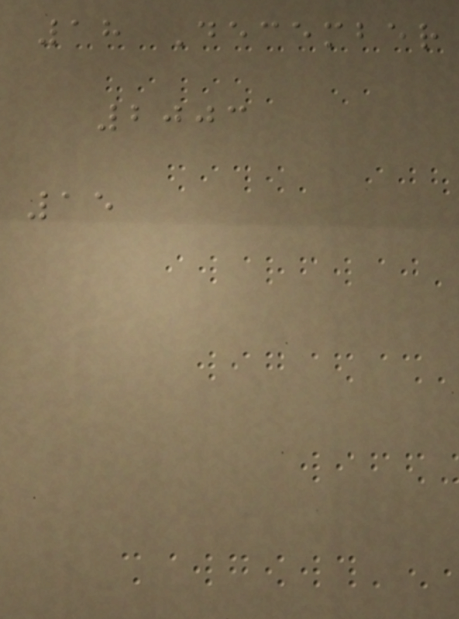18 December
2003
15
